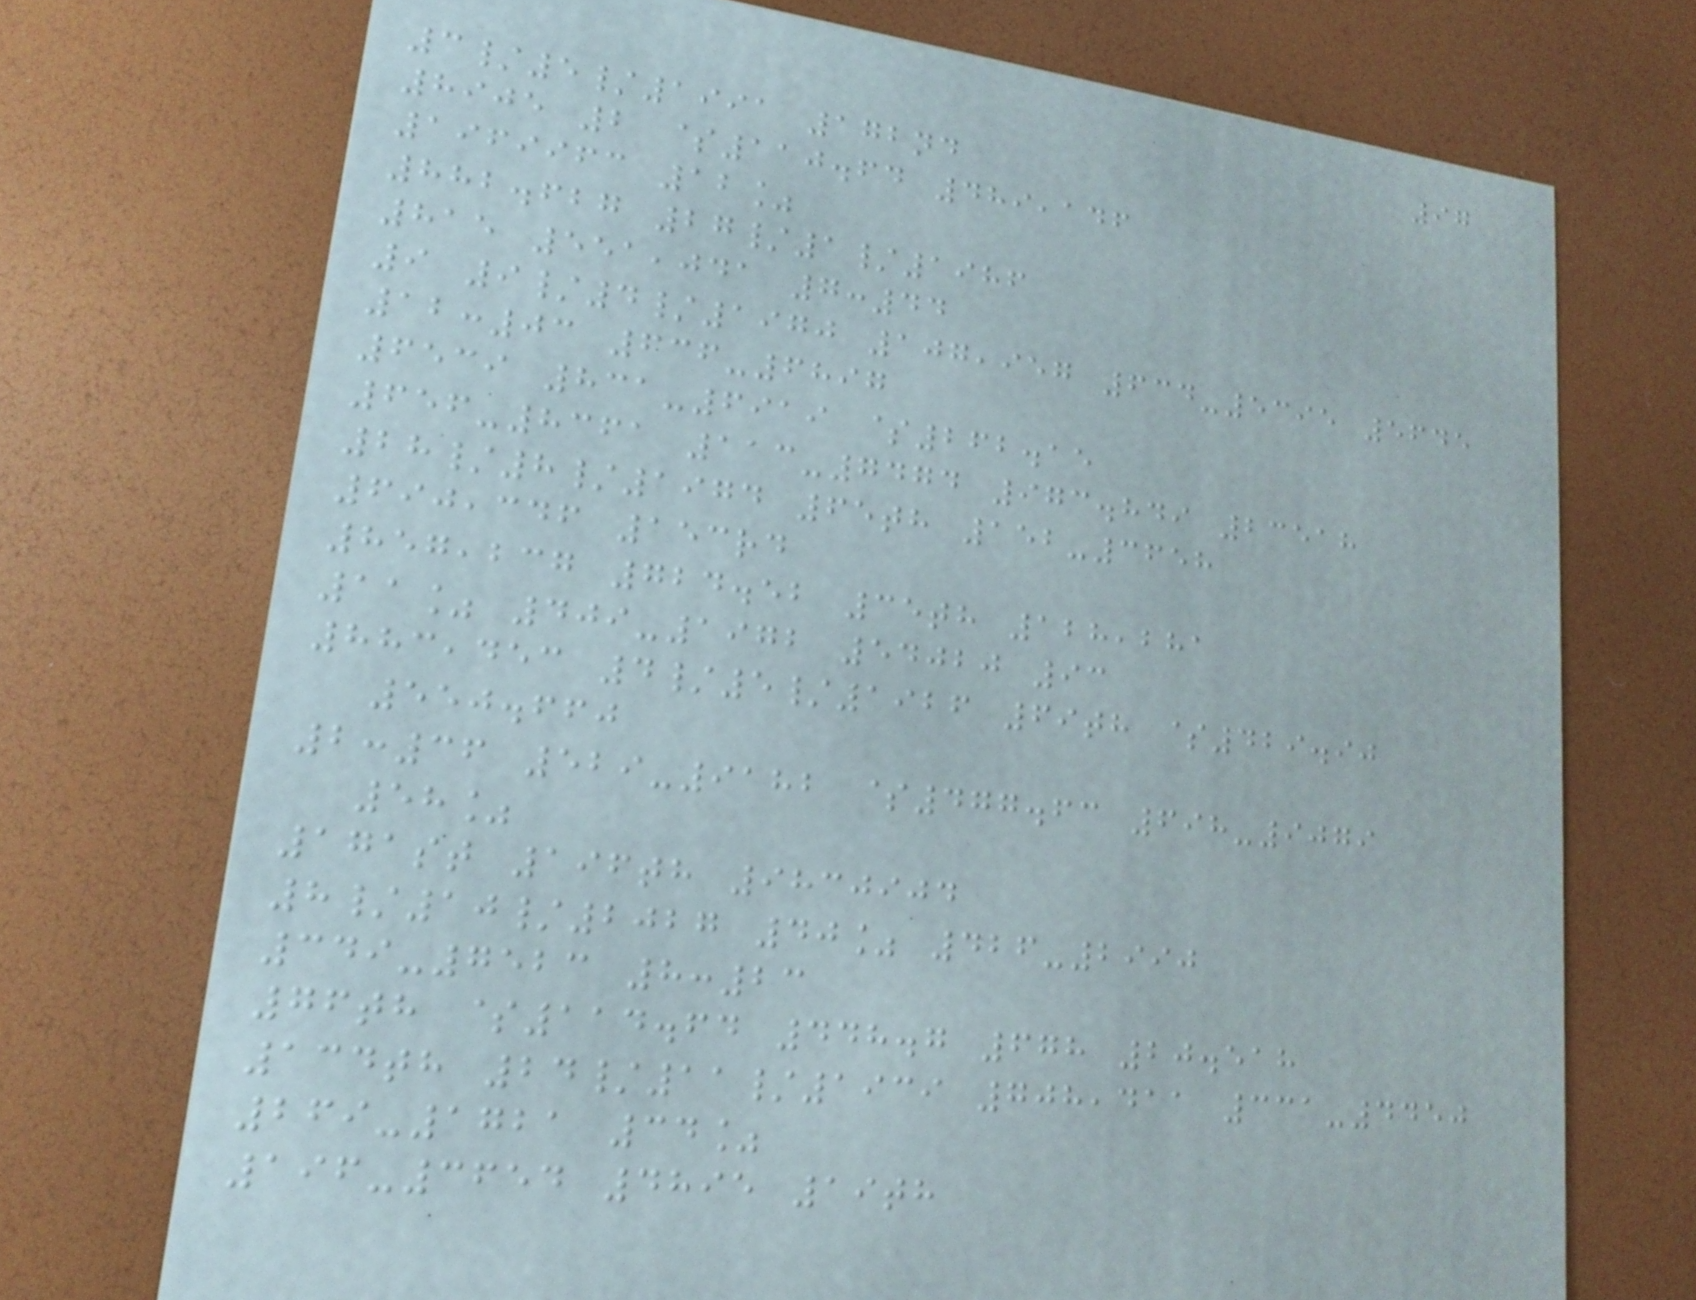97
3/5/1991 172nd
8905 2 $110.64 489,146
1969963 12%
882.627 27/1/1986
815 551,041 7:44
9 9/4/1970 107,957 634-5395 5645
12:03 636-6897
6539 831-6919 $262.15
656-8361 113-7474 973.849 23518
28/8/1974 65th 152-3658
690,346 153rd
857,237 724.52 35th 128,281
11% 409-1972 54020 93
883,453 4/5/1926 69th $429.90
550.660
2:36 529-9182 $477.63 698-9079
58%
171st 196th 9830904
8/10/2027 40% 426-2990
349-7523 8:23
76th $114.64 448.7 678 20.518
134th 24/11/1939 708,411 331-4450
269-1721 34%
196-3654 4895 19th
